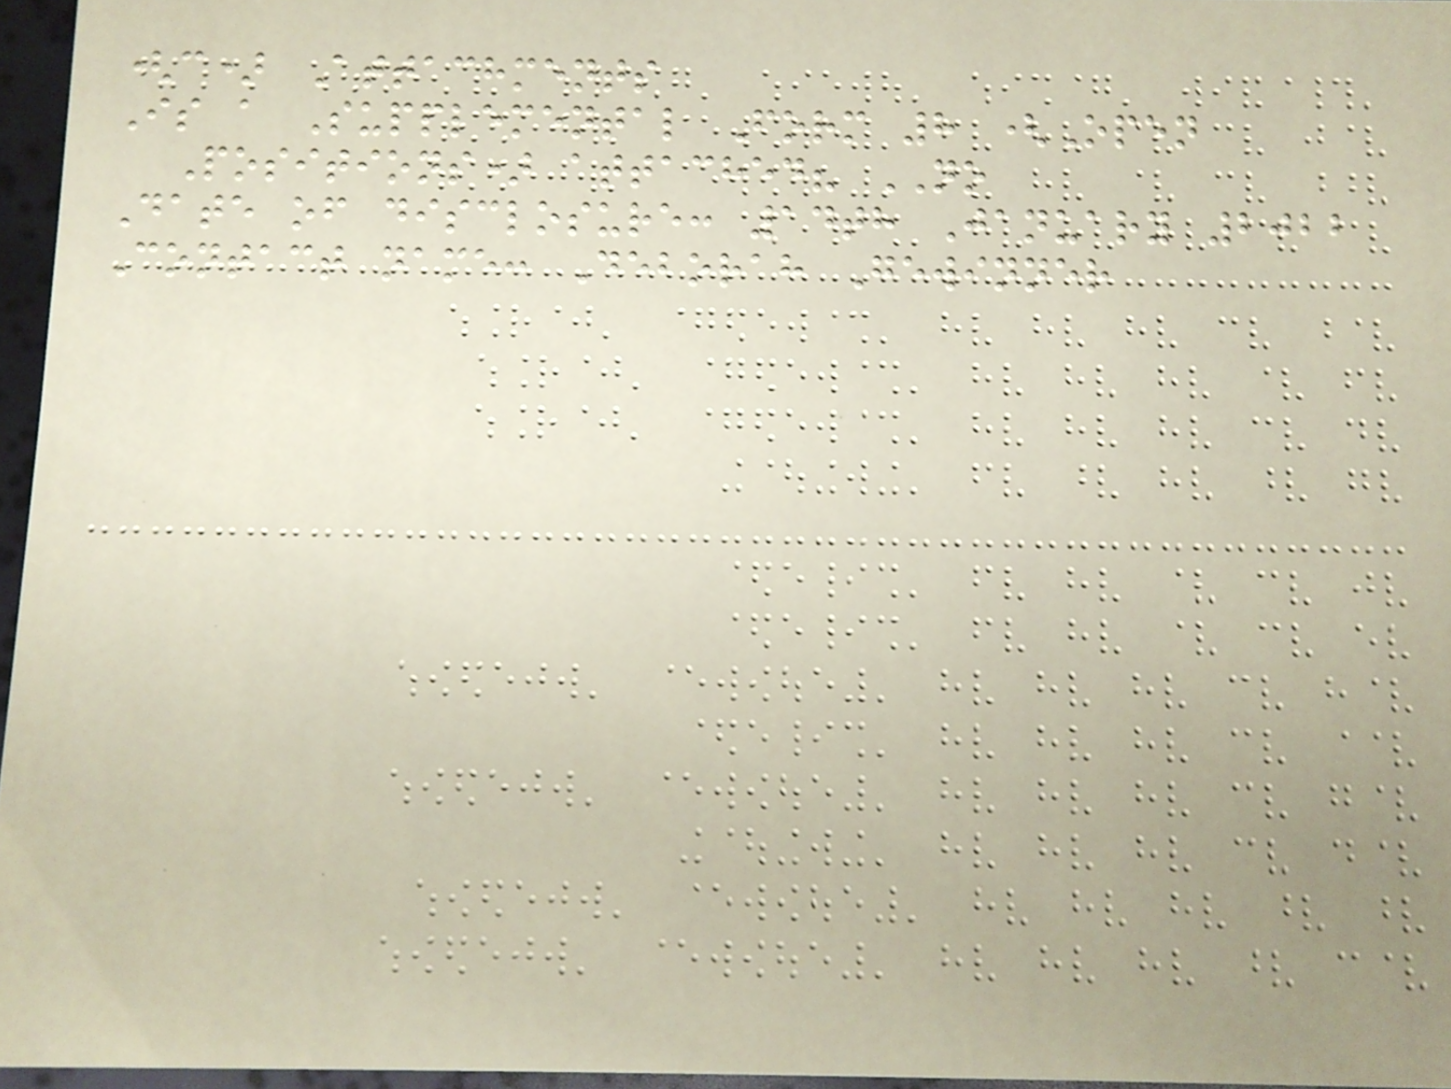(c) Attachments
Is a Supplemental Form 8 (Open
Positions) attached? NO
Date of disclosure: 14th January 2022
Contact name: Deborah Gewinner
